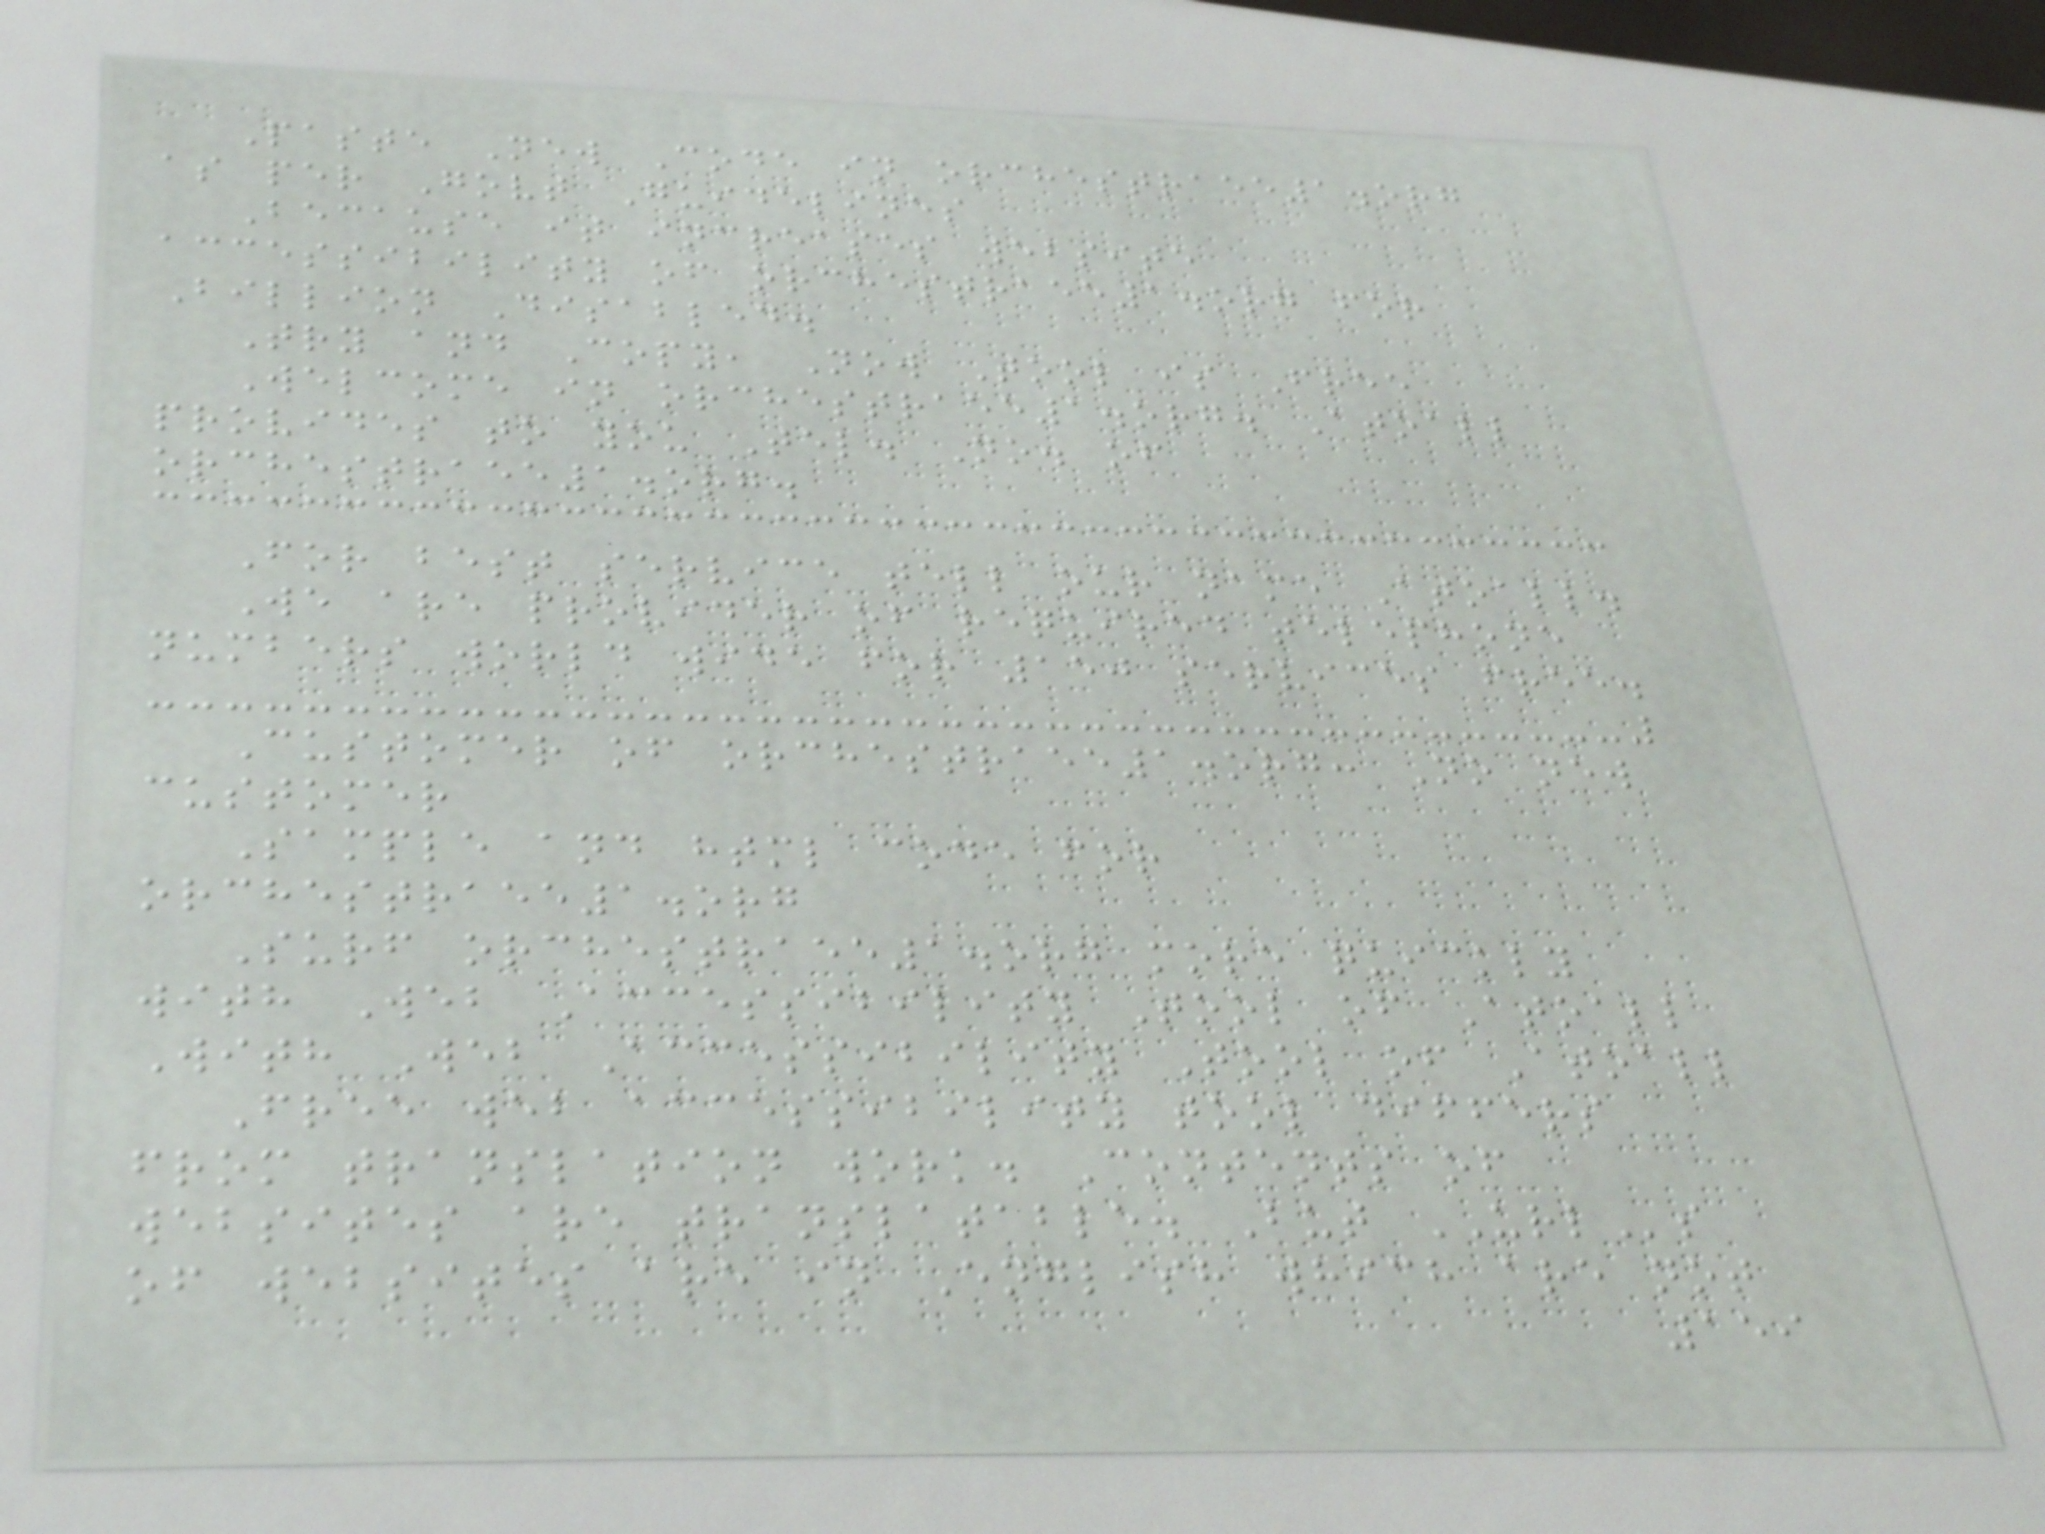Paste New Code in orchestraee1.org
as per Govt Guidelines
Because it increases website
accessibility of orchestraee1.org for
Billion Disabled.
Try and Copy, Now Tool is Free
Welcome in orchestraee1.org. Atoall
provides to you Tel. No. of
orchestraee1.org.
For best service tell our name Atoall.
We are provider of required telephone
numbers world wide for 150 services free.
Customer of orchestraee1.org: No new
customer
Sample and html code for
orchestraee1.org
Surf orchestraee1.org more quickly
with Web Accessibility Tool of Atoall
With Web Accessibility Tool of Atoall
Free web accessibility tool differs
from translation work. Contents of
websites are translatable. But URLs
of websites are in English which are not
159
